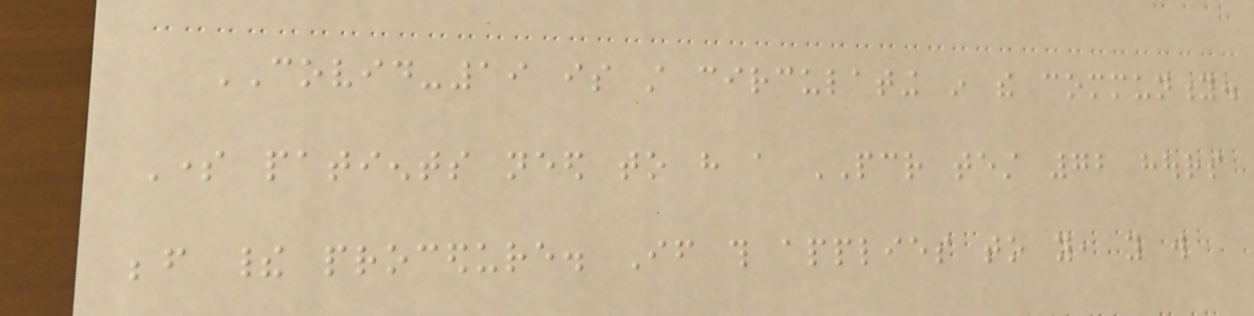COVID-19 is still circulating in the community.
Some patients need to have a PCR test 72 hours
before their procedure. If this applies to you, you will
